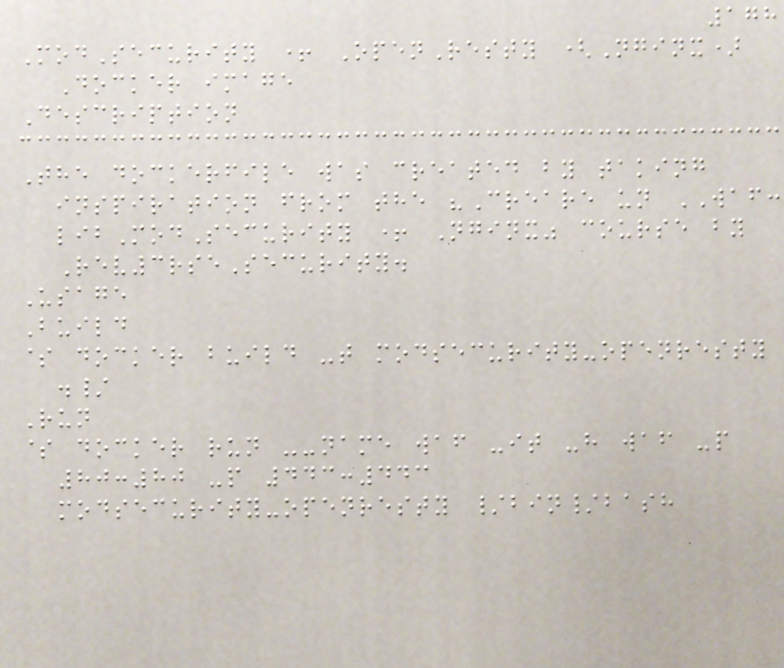178
ModSecurity + OpenResty (Nginx)
Docker image
Description
The dockerfile was created by taking
inspiration from the "Creare un WAF:
libModSecurity + Nginx" course by
Rev3rseSecurity.
Usage
Build
$ docker build -t modsecurity-openresty
./
Run
$ docker run --name waf -it -h waf -p
80:80 -p 443:443
modsecurity-openresty /bin/bash
